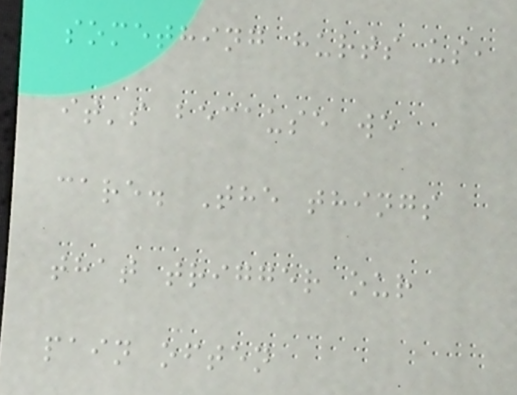something hurts us,
it's because we
care. The things
that trigger our
pain often
